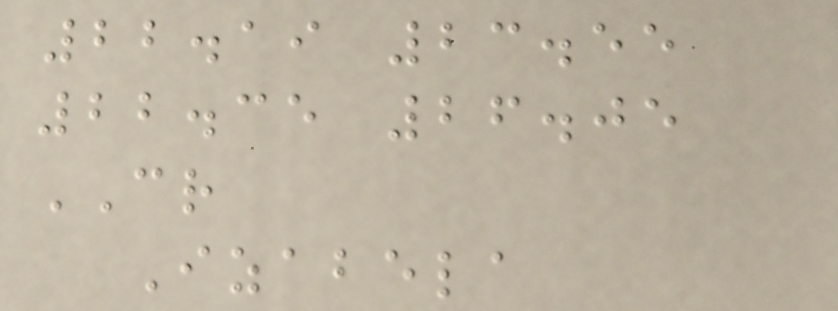22.19 23.55
22.35 26.05
CR
Izabela
